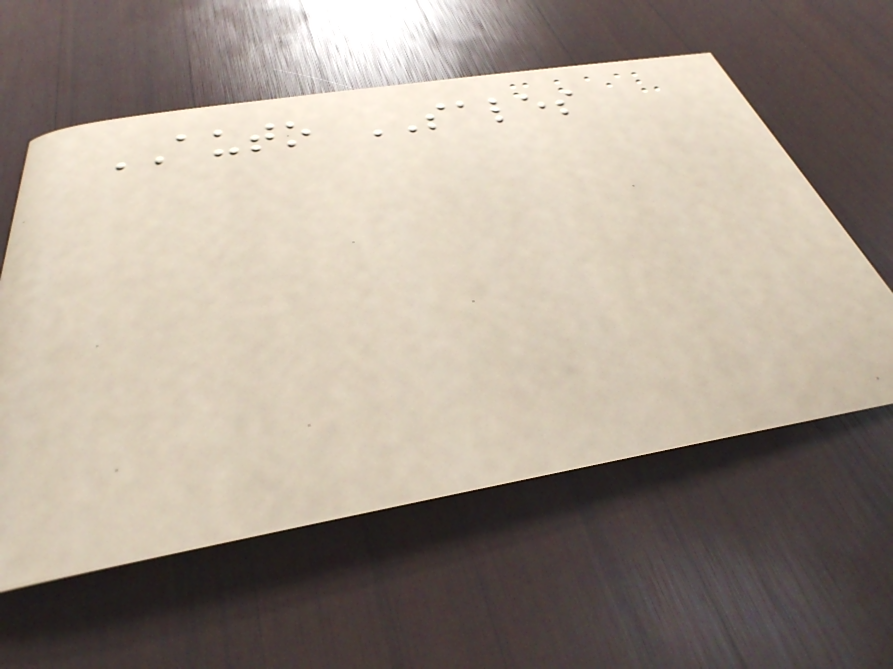AUTO SALES
